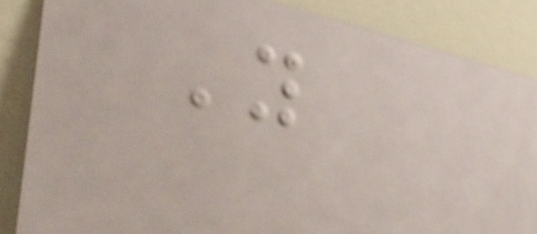Y
